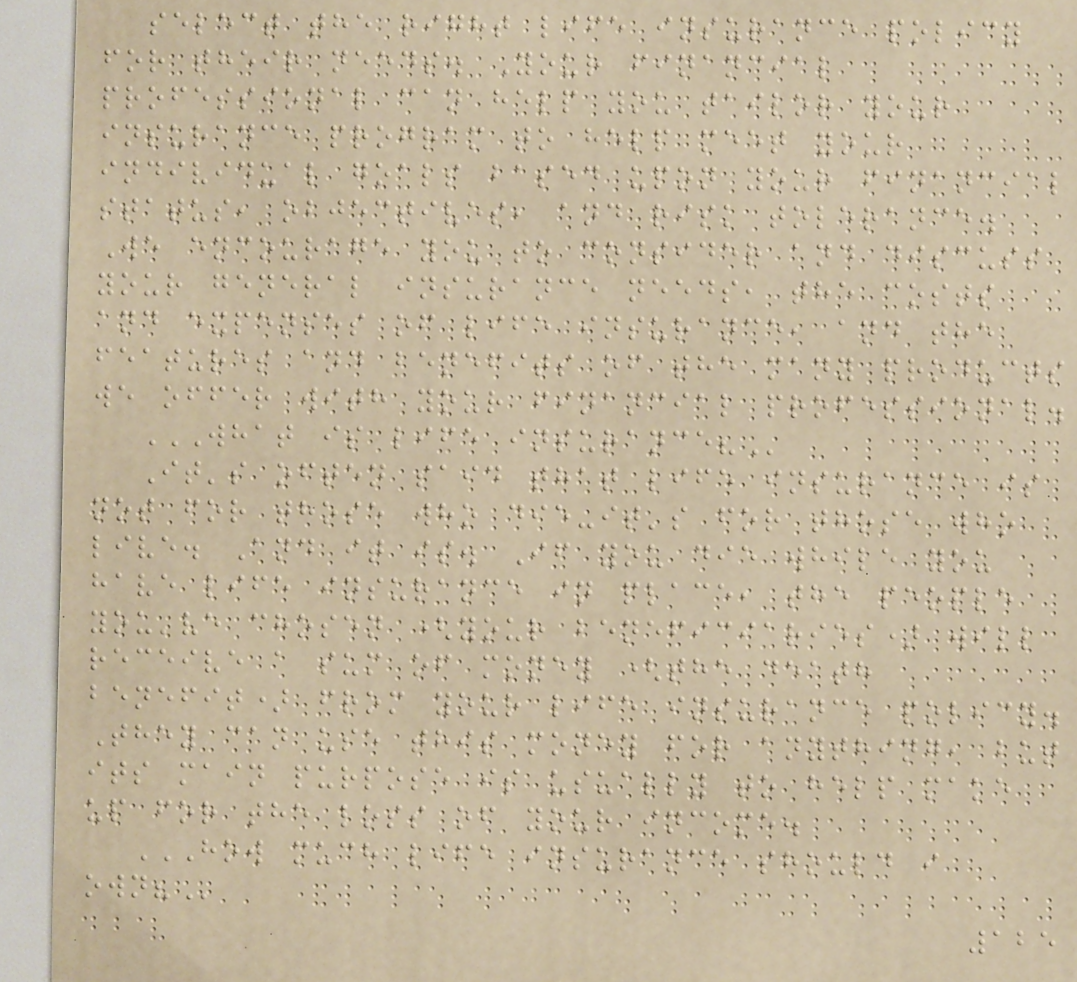select the right life insurance policy
for their needs. Your financial
professional can help you tailor your
insurance program to help meet your
individual goals based upon your financial
status, objectives, and risk tolerance.
We encourage you to consider and discuss
your general insurance needs, the costs
and expenses of life insurance, and the
features and benefits of the many products
we offer with your financial professional.
WHAT IS LIFE INSURANCE?
It's often said that life insurance is
not for those who die-it's for those who
live. And it is. If you die while you
have life insurance in place, the people
you've chosen (your beneficiaries) will
receive a sum of money (the death
benefit) from your life insurance policy.
They can use this money for anything, but
its main purpose is usually to help make
up for the loss of your income.
HOW MUCH LIFE INSURANCE SHOULD I
OWN?
125
